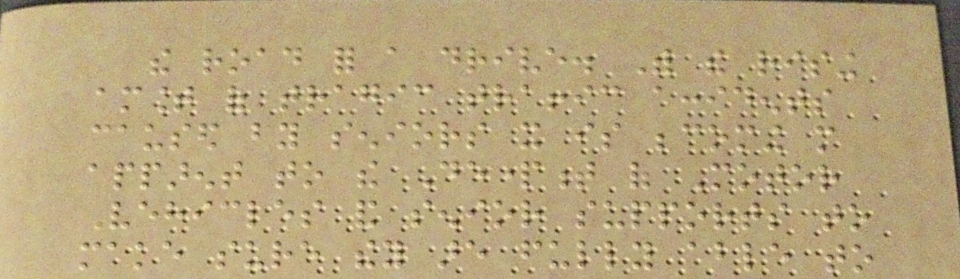the road for a drive. With the rising
amount of tragic traffic accidents
caused by seniors it is becoming more
apparent to the Department of Motor
Vehicles and senior supports to
make sure they are fully able to
